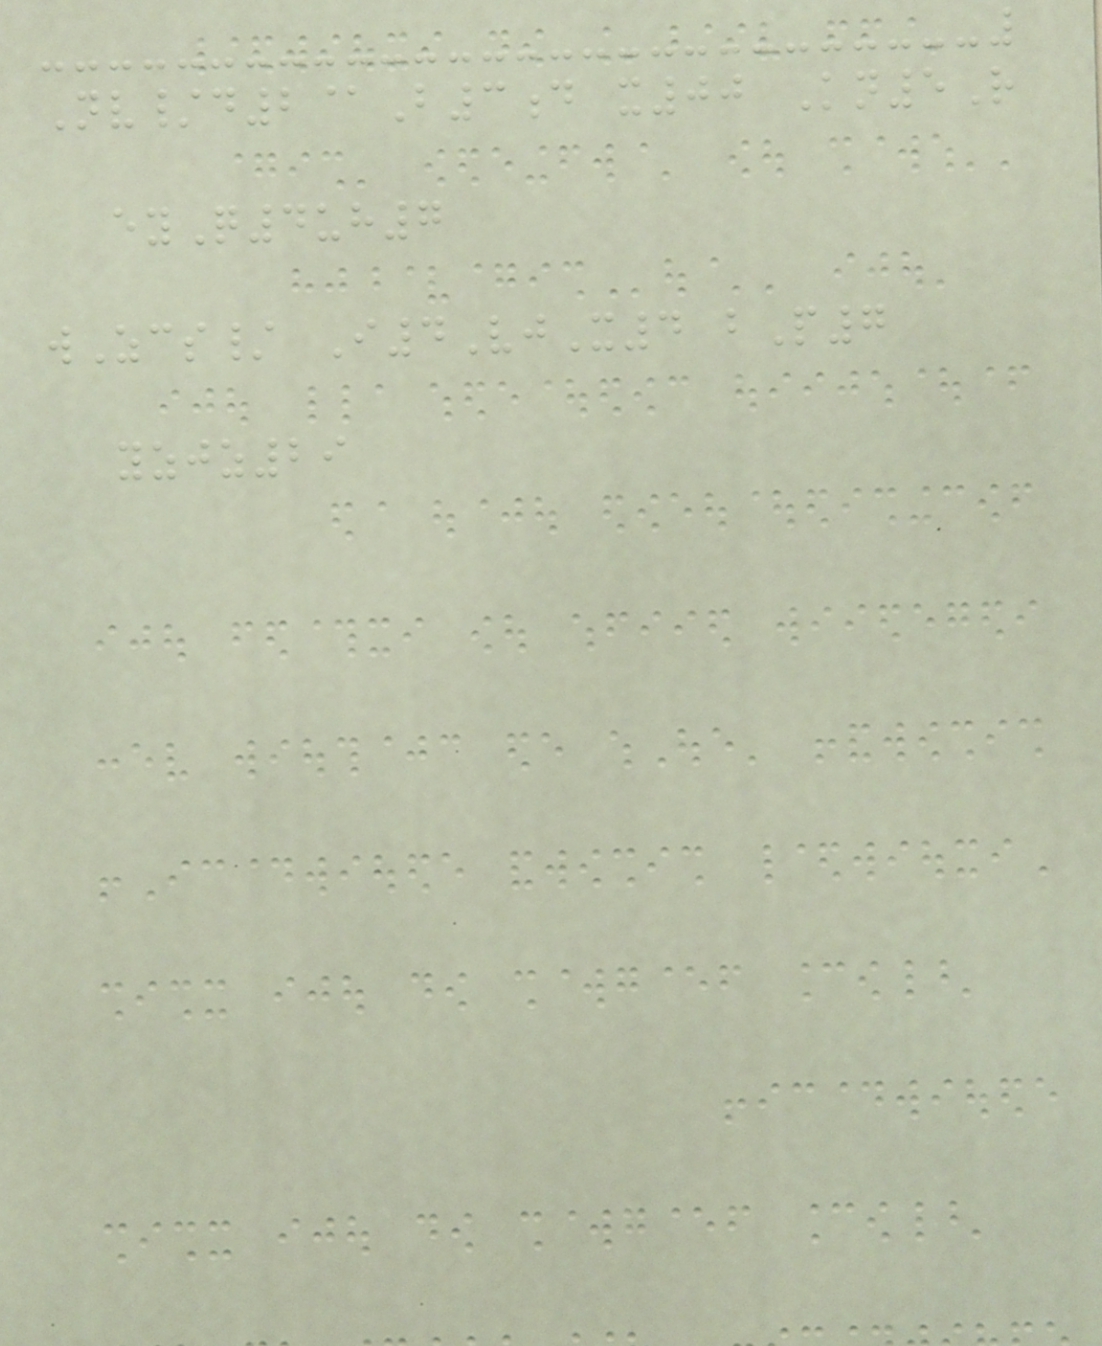Nv/d2@B3d x00 Kn5R
eyQ4uh7
wZcs/ I4VjX4 bP7
yzjz29
